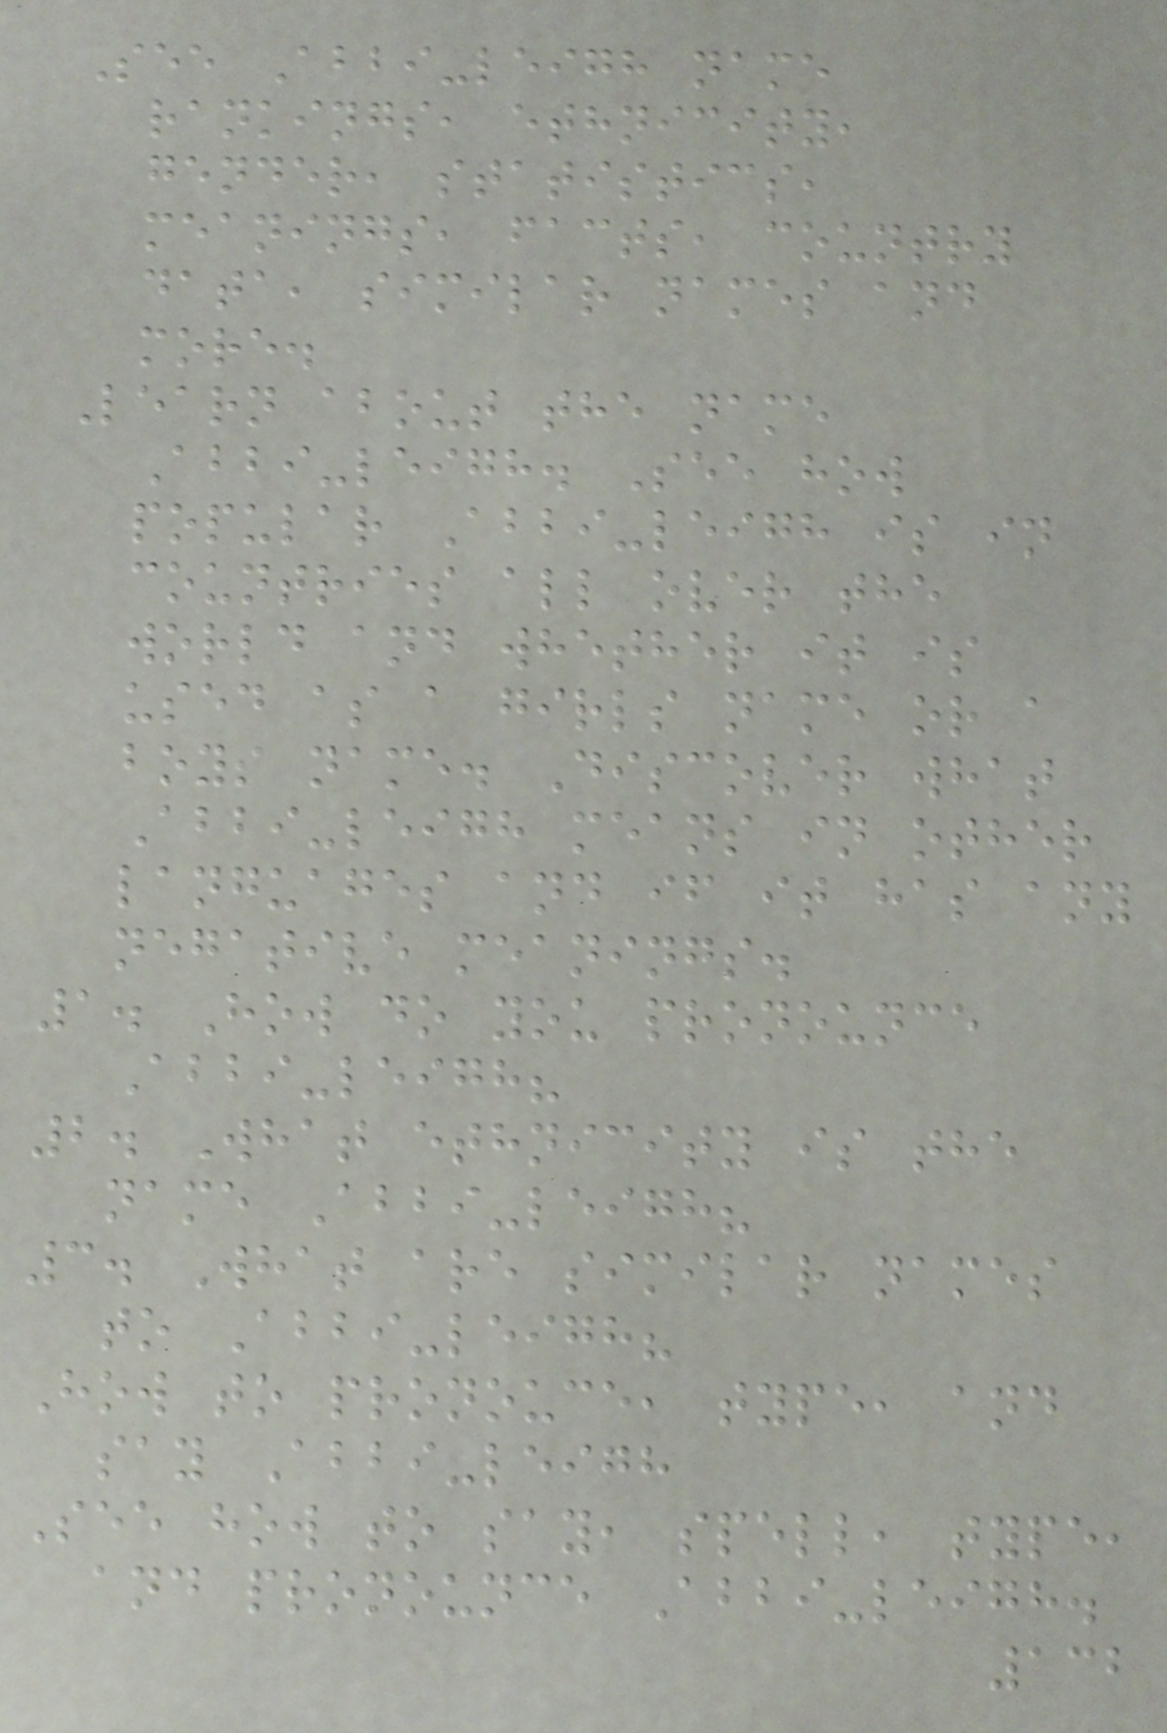See Abbi-leigh name
rankings, ethnicity,
gender, statistics,
meanings, facts, country
data, similar names and
more.
Learn about the name
Abbi-leigh. See how
popular Abbi-leigh is in
countries all over the
world and whether it is
used as a girls name or a
boys name. Discover what
Abbi-leigh means in other
languages and if it has any
negative meanings.
1. How do you pronounce
Abbi-leigh?
2. What ethnicity is the
name Abbi-leigh?
3. What are similar names
to Abbi-leigh?
How to pronouce, type, and
say Abbi-leigh
See how to say, spell, type,
and pronounce Abbi-leigh.
132
